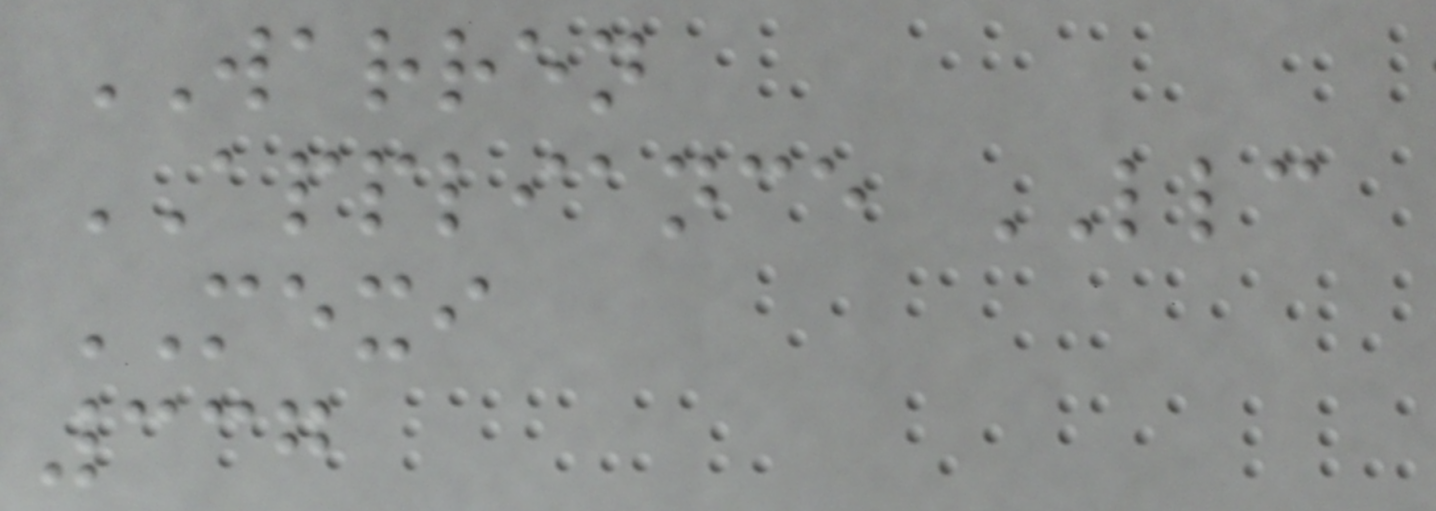WARREN
APPLIANCE LLC
MEXI
337
